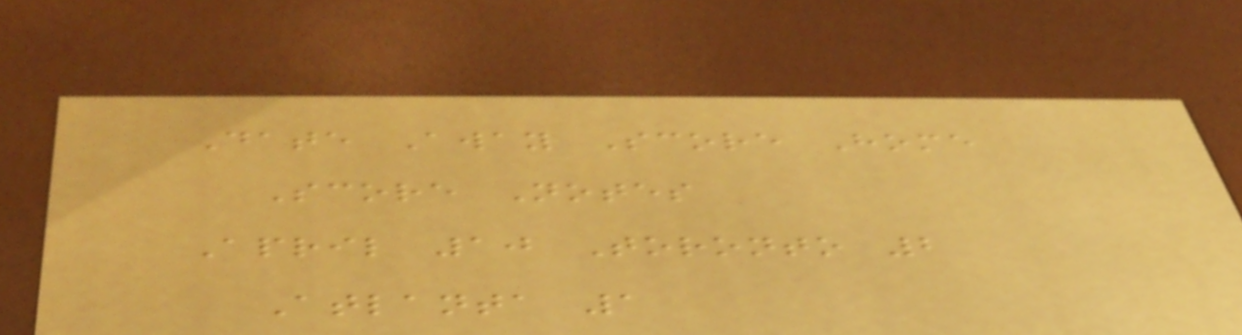Date Away Score Home
Score Notes
April 10 Toronto 2
Atlanta 1
